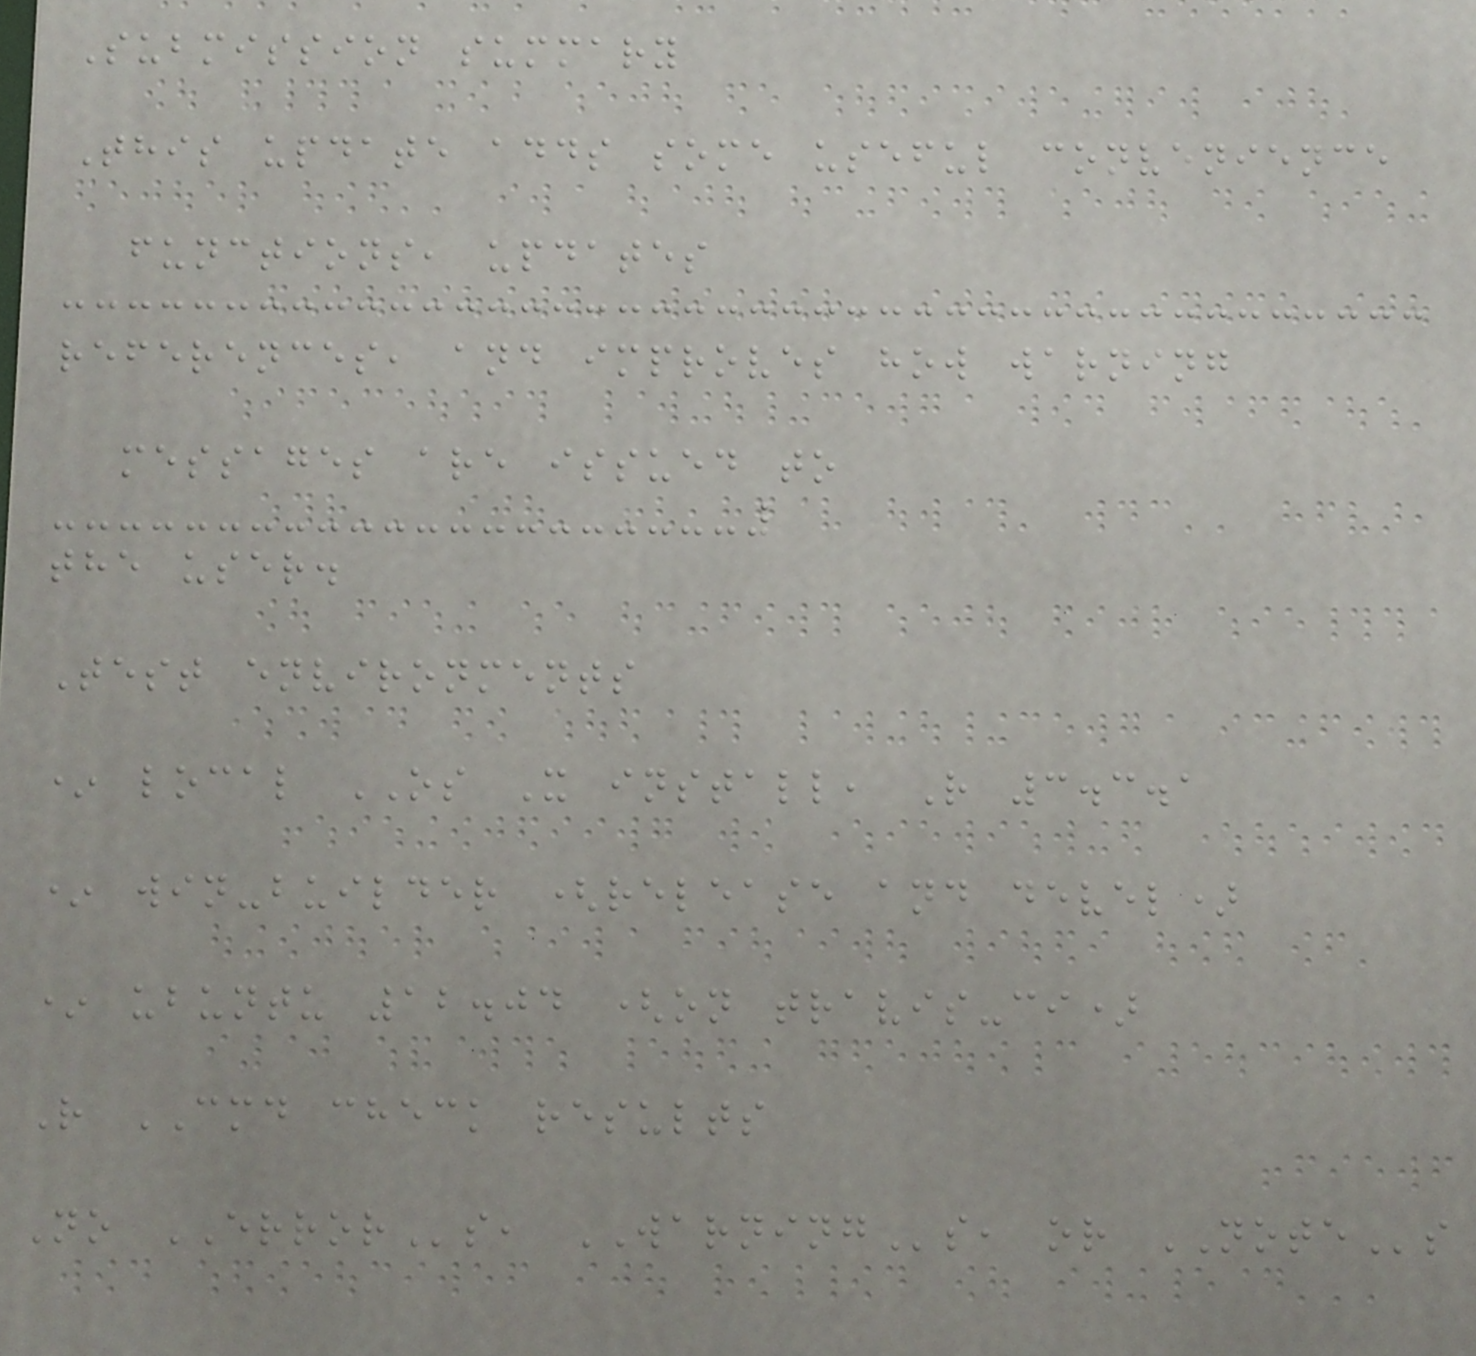Submission summary
This update adds some useful convenience
functions, updates
references, and improves how warning
messages are issued to
the user.
Test environments
* local OS X install, R 3.3.1
* win-builder (release and devel)
* ubuntu 12.04 (on travis-ci)
R CMD check results
No ERRORs, WARNINGs, or NOTEs
